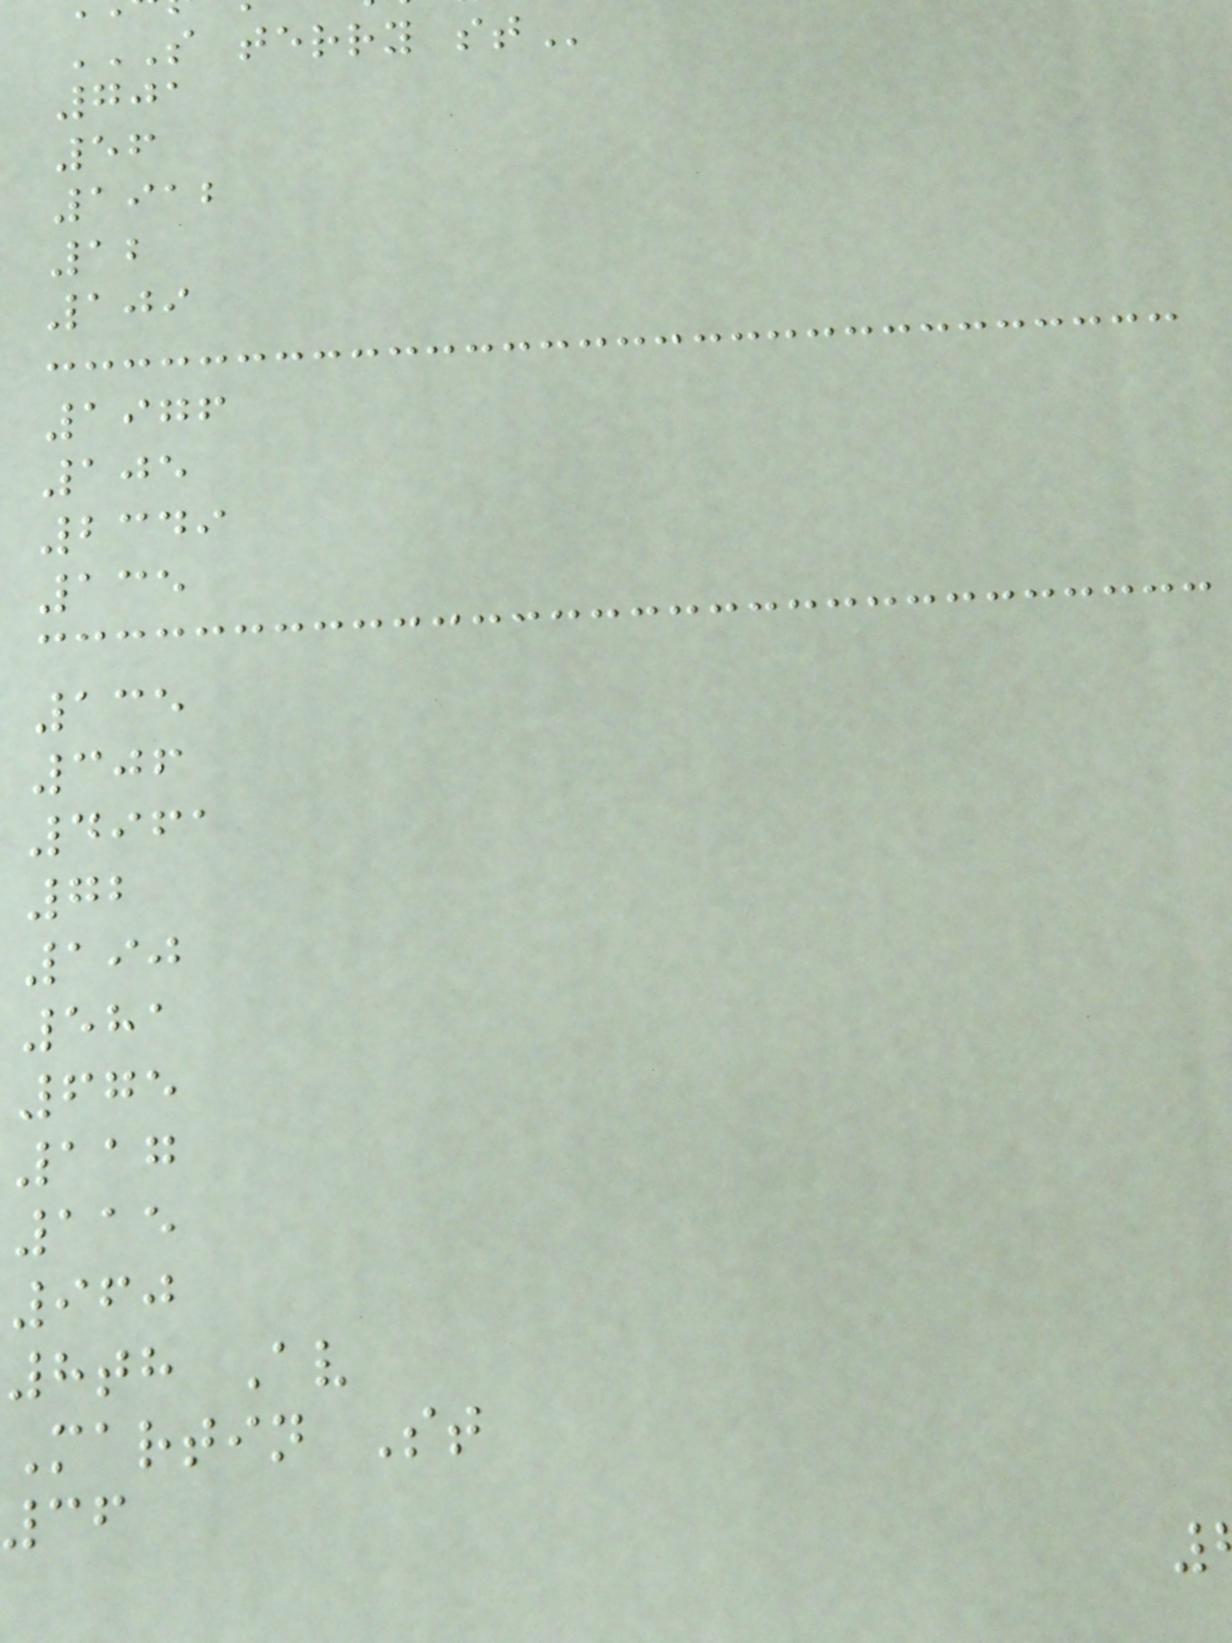S TERRY ST
701
56
1912
12
109
1976
105
2349
135
135
306
4961
72
190
581
675
117
115
960
8th Av
Martin St
36
